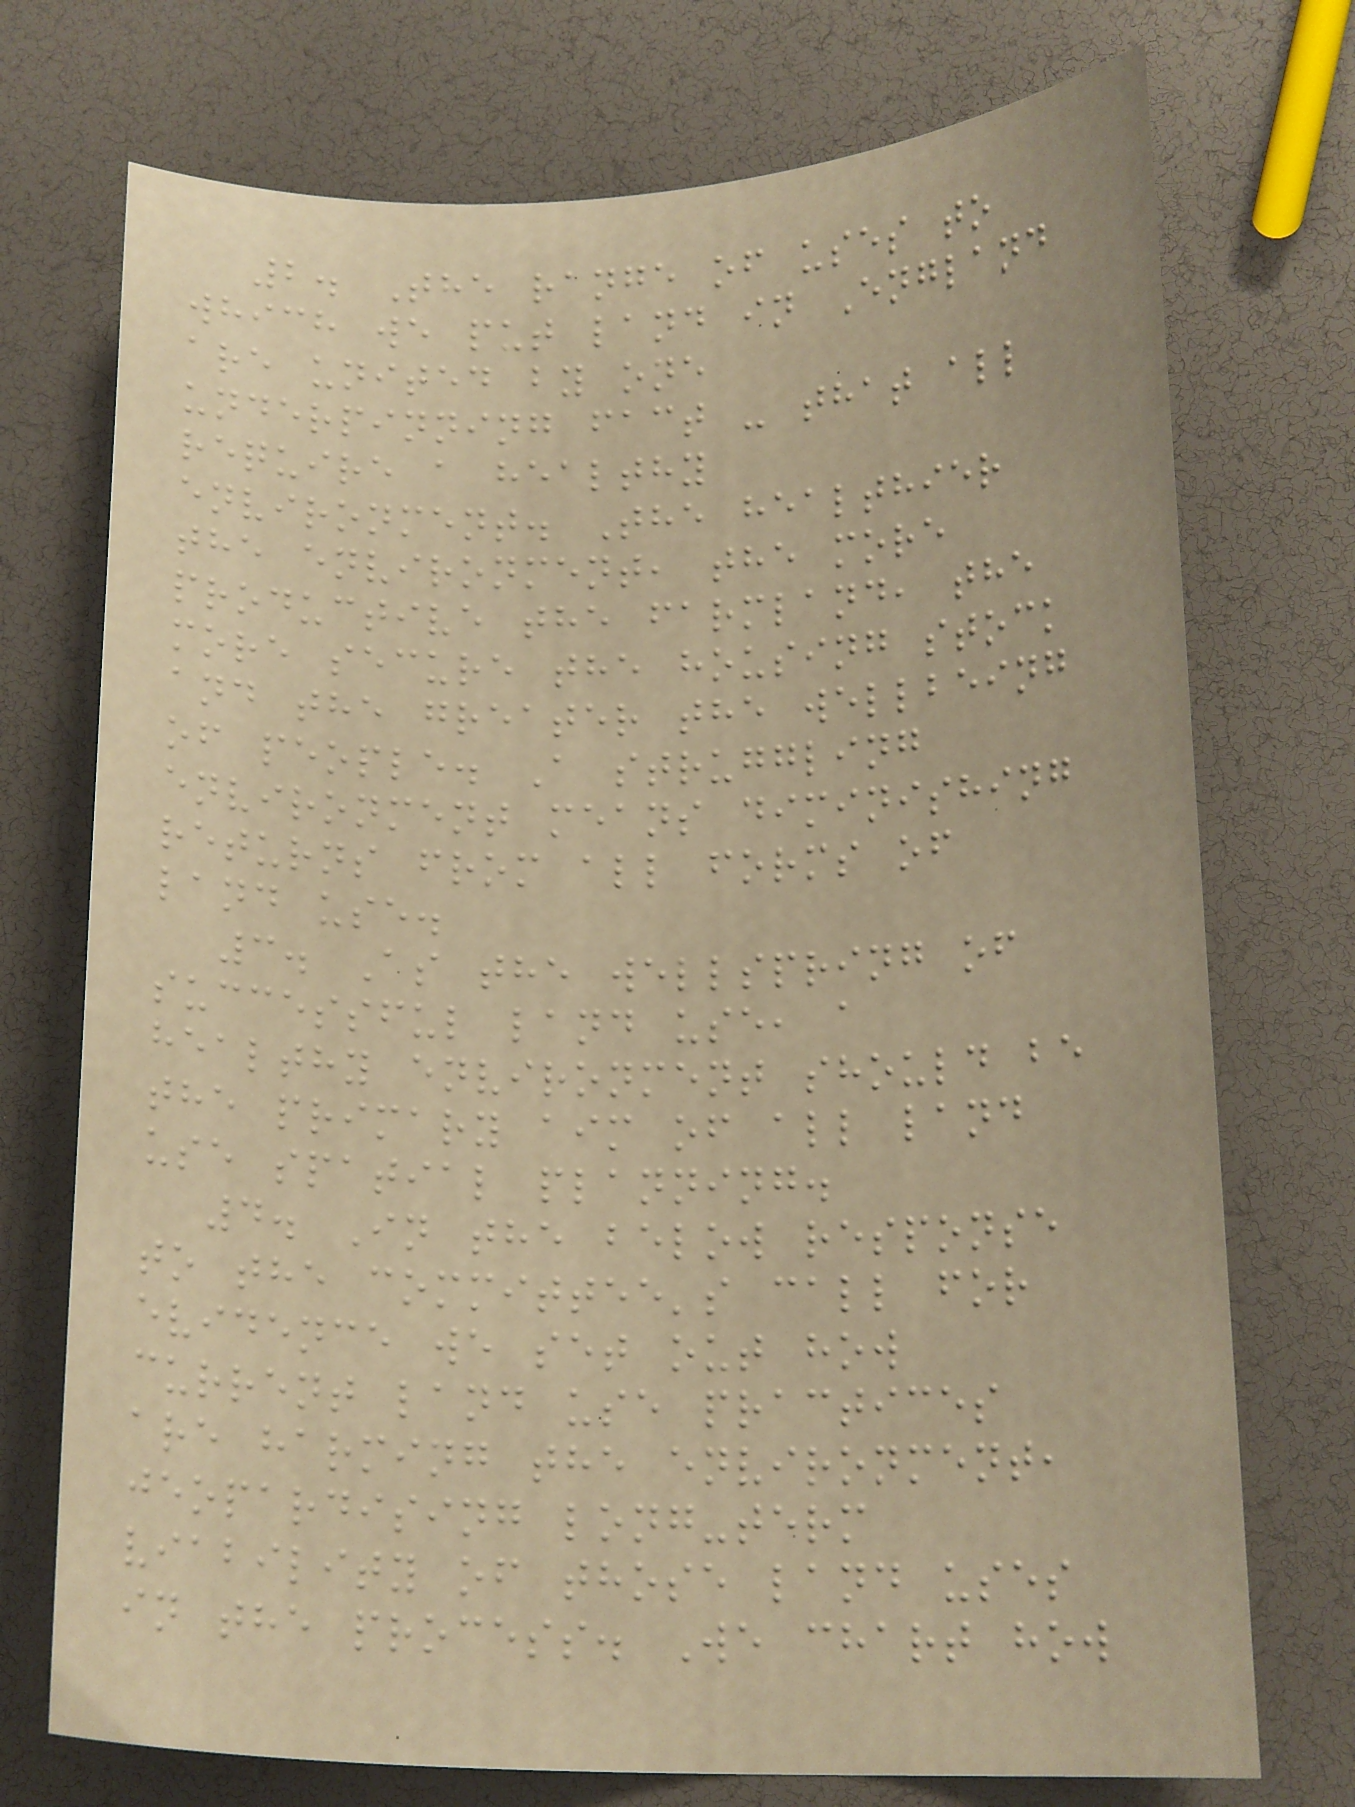2. The range of uses to
which we put land in England
are united by one
underpinning fact - that all
require a healthy
environment. The healthier
the environment, the more
productive the farmland, the
more secure the housing stock
and the greater the wellbeing
of people. A struggling
environment means diminishing
returns from all forms of
land use.
3. As the wellspring of
successful land use, a
healthy environment should be
the primary aim of all land
use spatial planning.
4. In the below response
to the committee's call for
evidence we set out how
current land use practices
are harming the environment,
jeopardising long-term
viability of those land uses
in the process. We chart how
